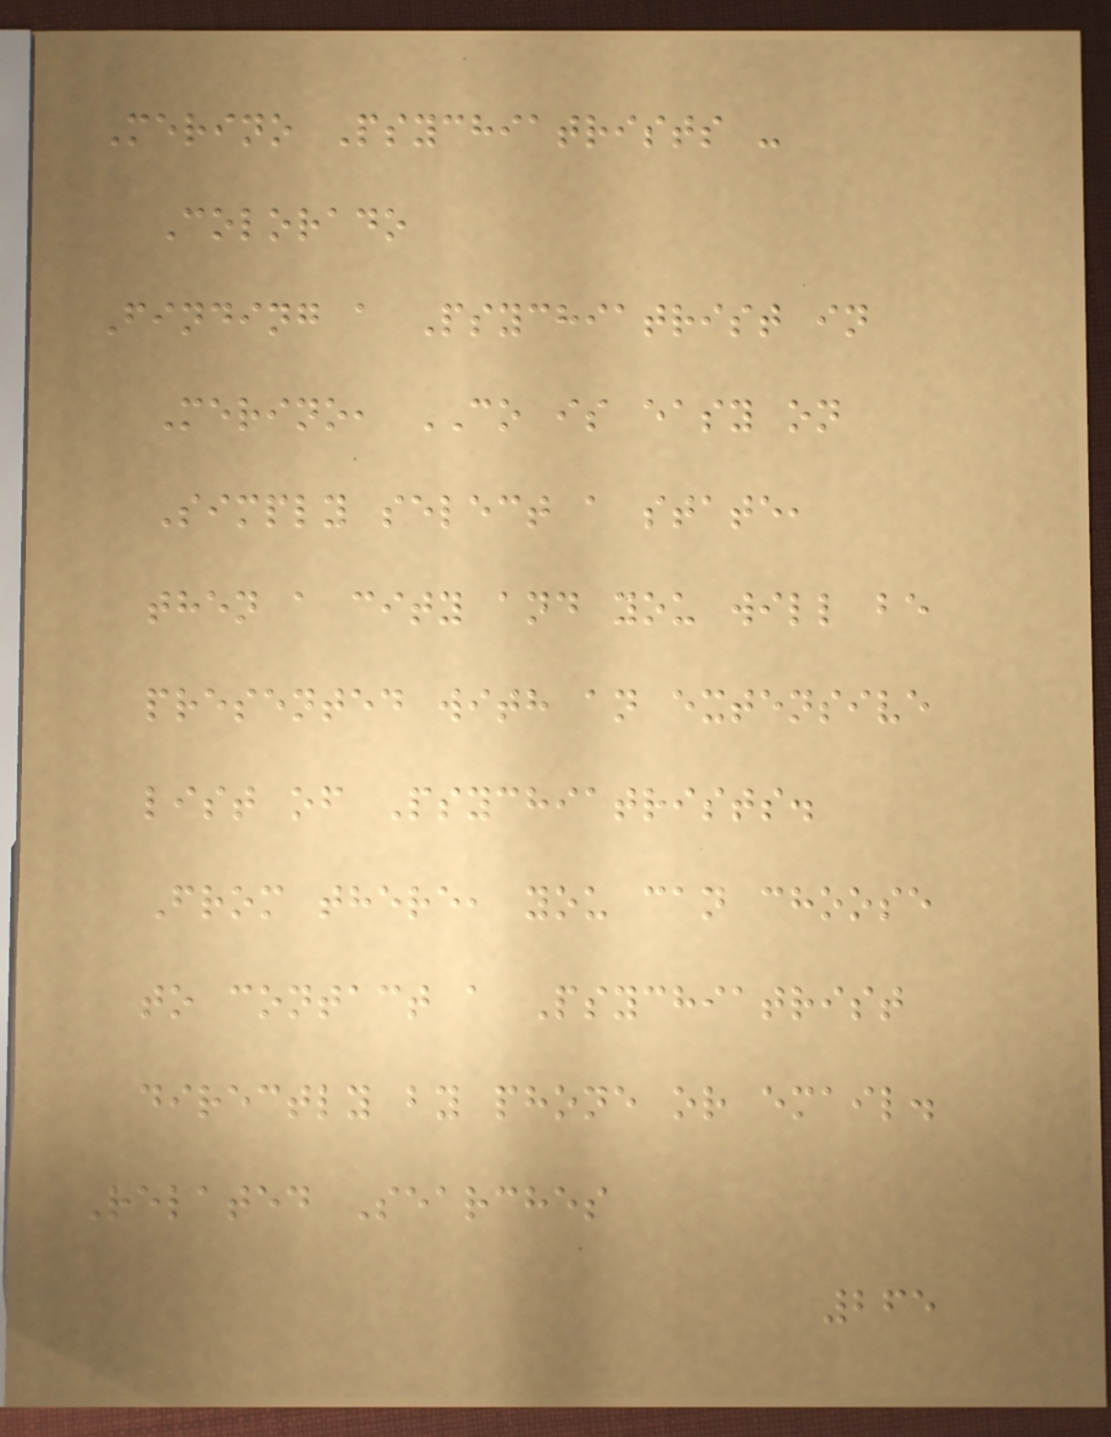Merino Psychiatrists -
Colorado
Finding a Psychiatrist in
Merino, CO is easy on
Simply select a state,
then a city and you will be
presented with an extensive
list of Psychiatrists.
From there, you can choose
to contact a Psychiatrist
directly by phone or email.
Related Searches
265
